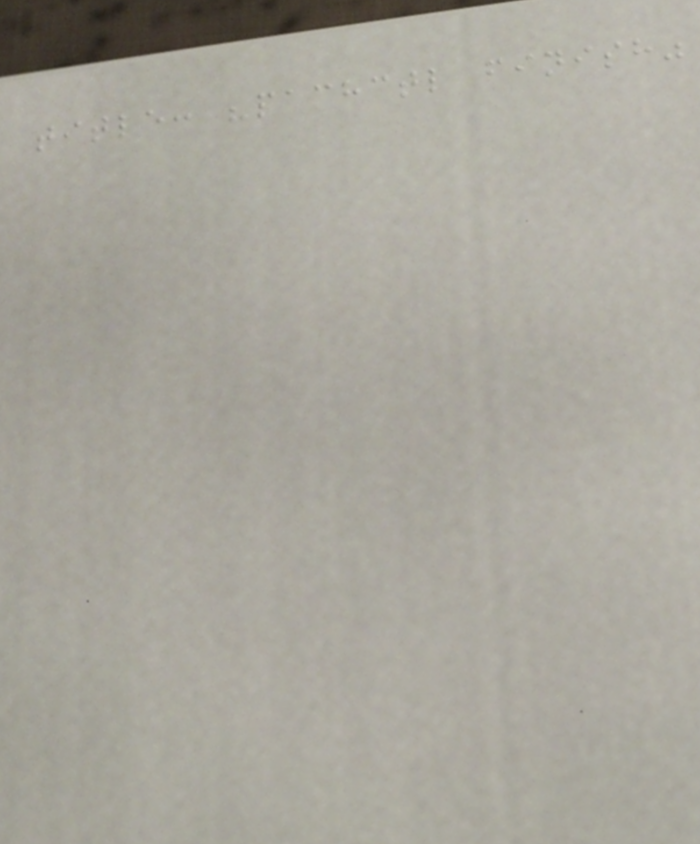title: "pachctl finish"
